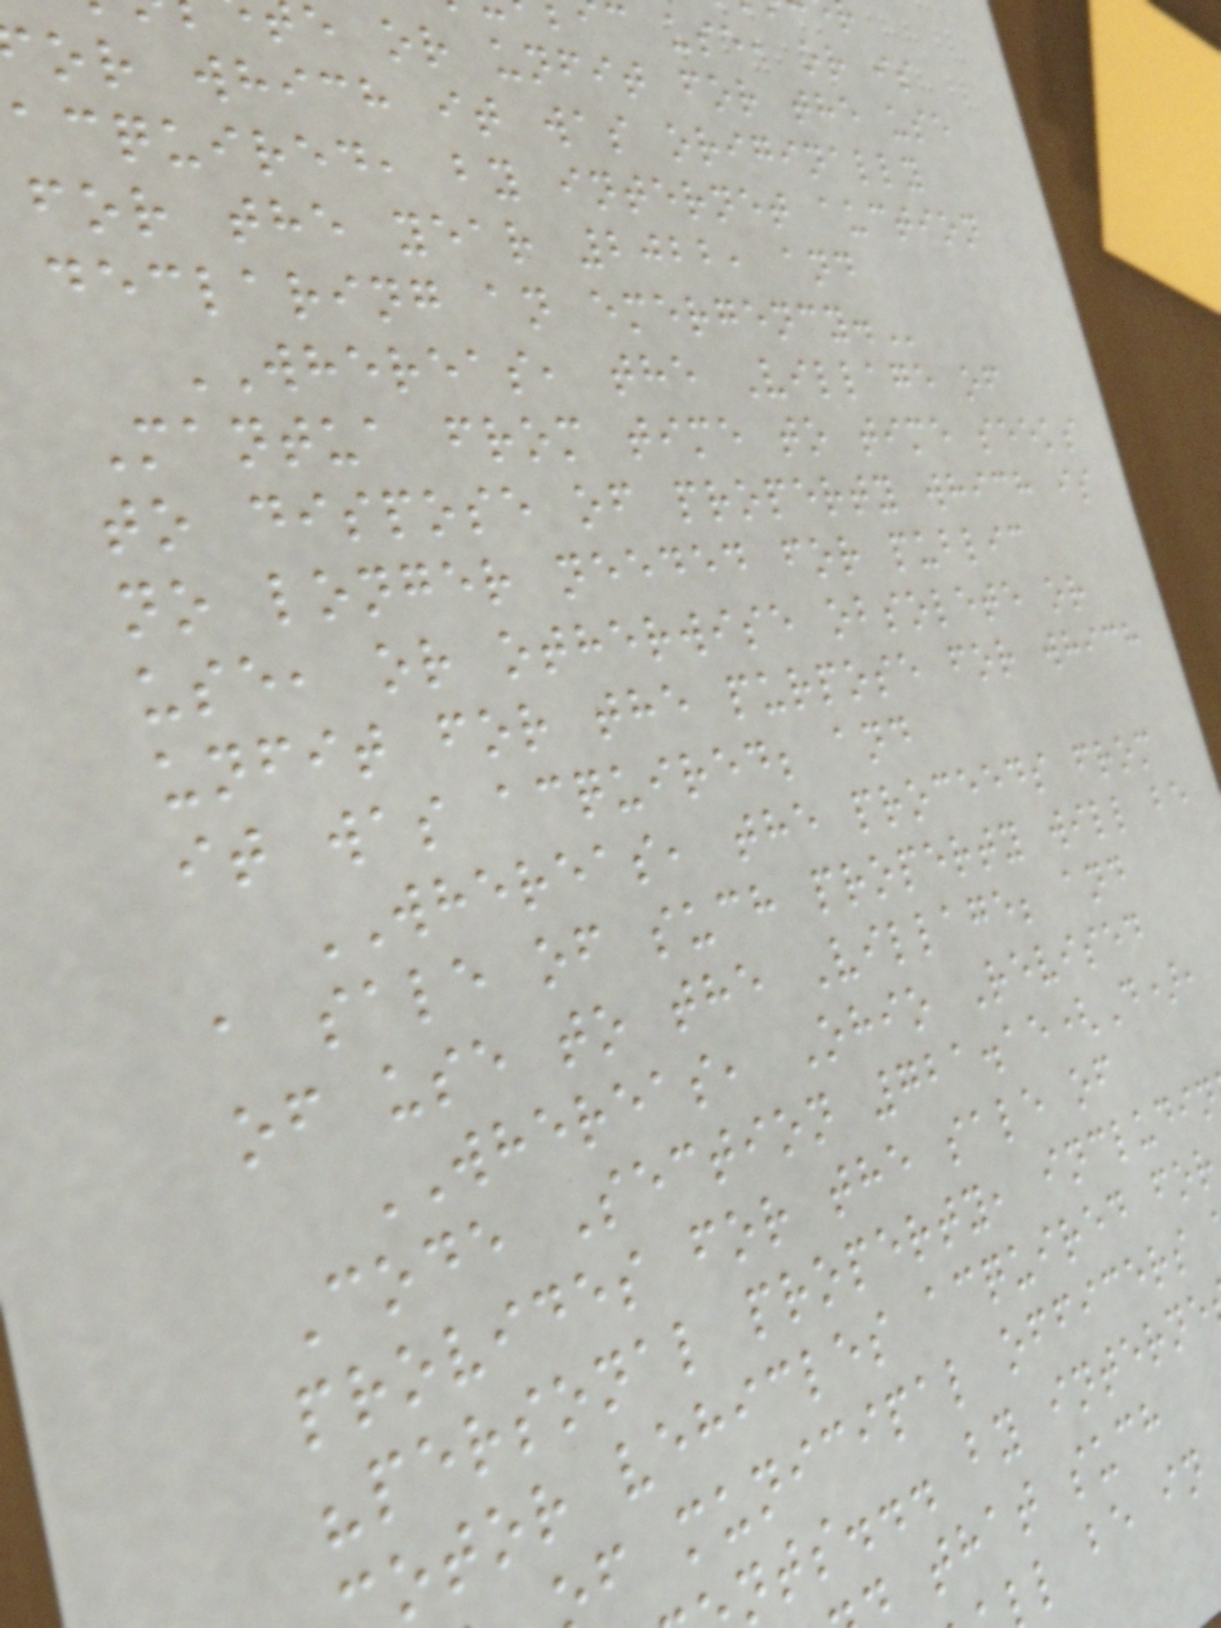c use, or is
e or unfit for the use
or which it was originally
acquired, by internet auction
for the year 2022, and
declaring an
WHEREAS, the Village of
Mantua from time to time seeks
to dispose of property which is
no longer needed for public
use, or otherwise obsolete or
unfit for the purpose for which
it was acquired; and
WHEREAS, the proceeds from
a sale of such property will be
of use to the Village; and
WHEREAS, Ohio Revised
Code Section 721.15(D),
provides for the sale of
"personal property, includin
otor vehicles acquired for
f municipal officers
nts... by interne
that such
